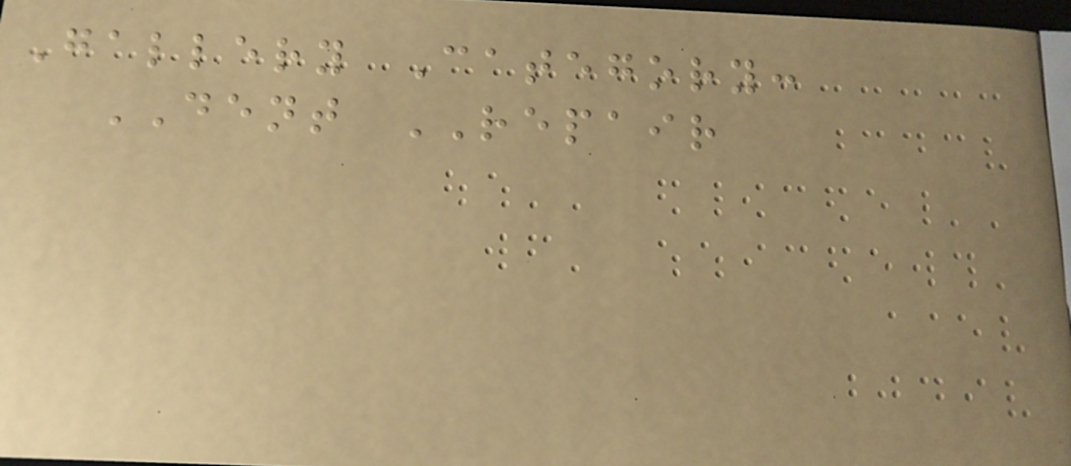Gallery Category:
DENT REPAIR
